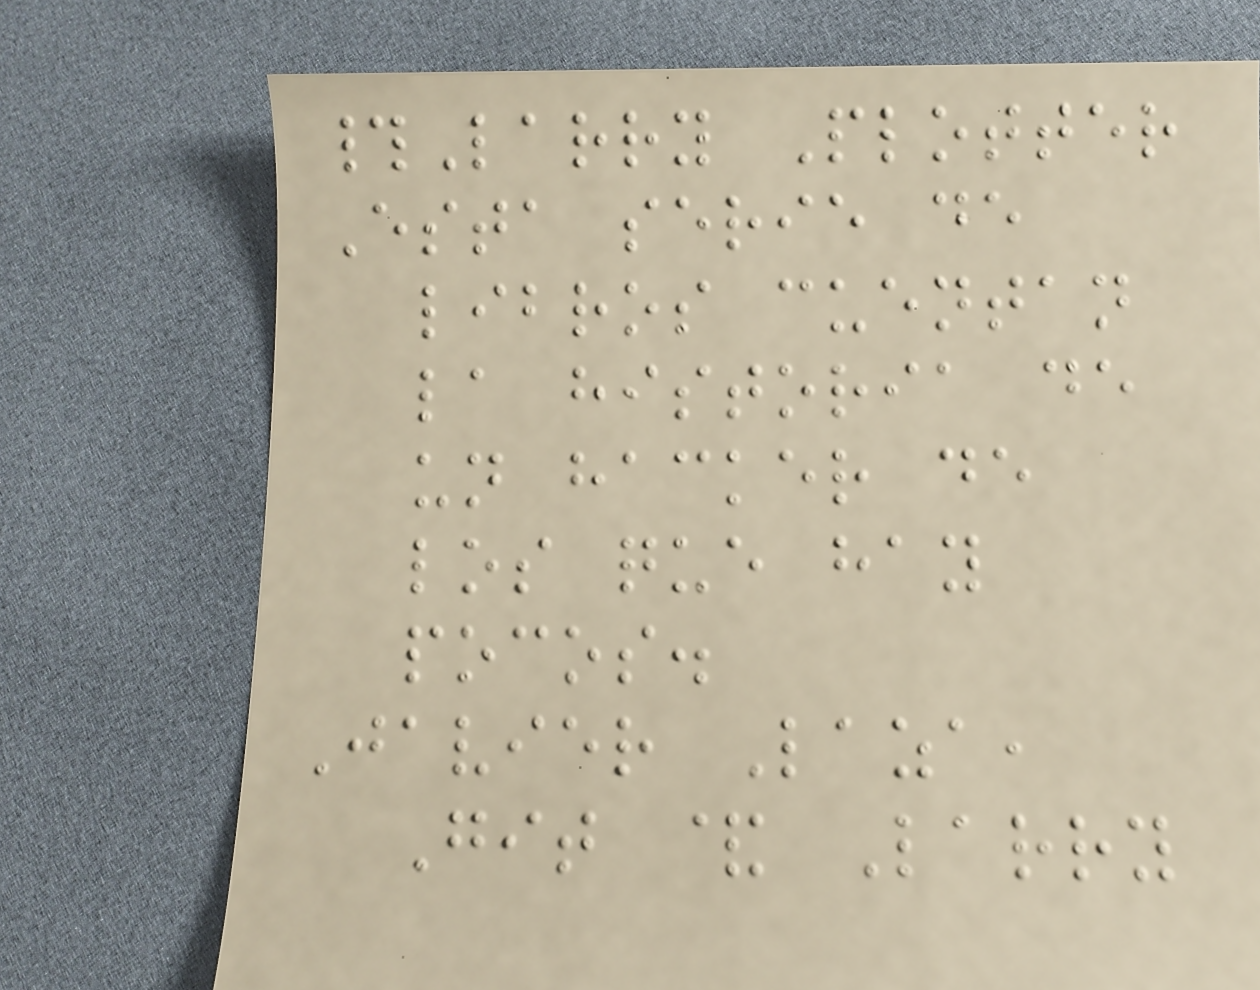#Larry Plotter
Esta serie de
libros cuentan
la historia de
un hacker de
los que hay
pocos.
Javier Laza,
Git & Larry
